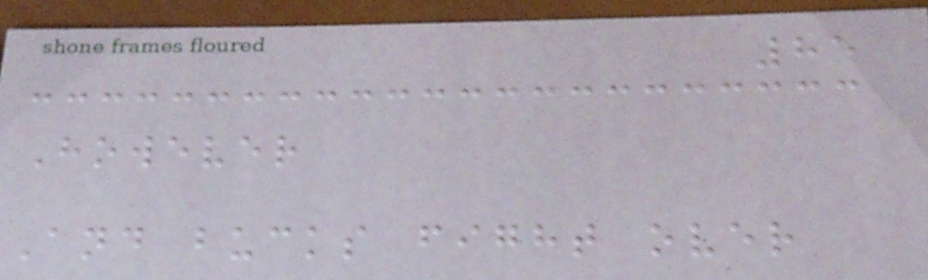85
However
And bucks fight over
